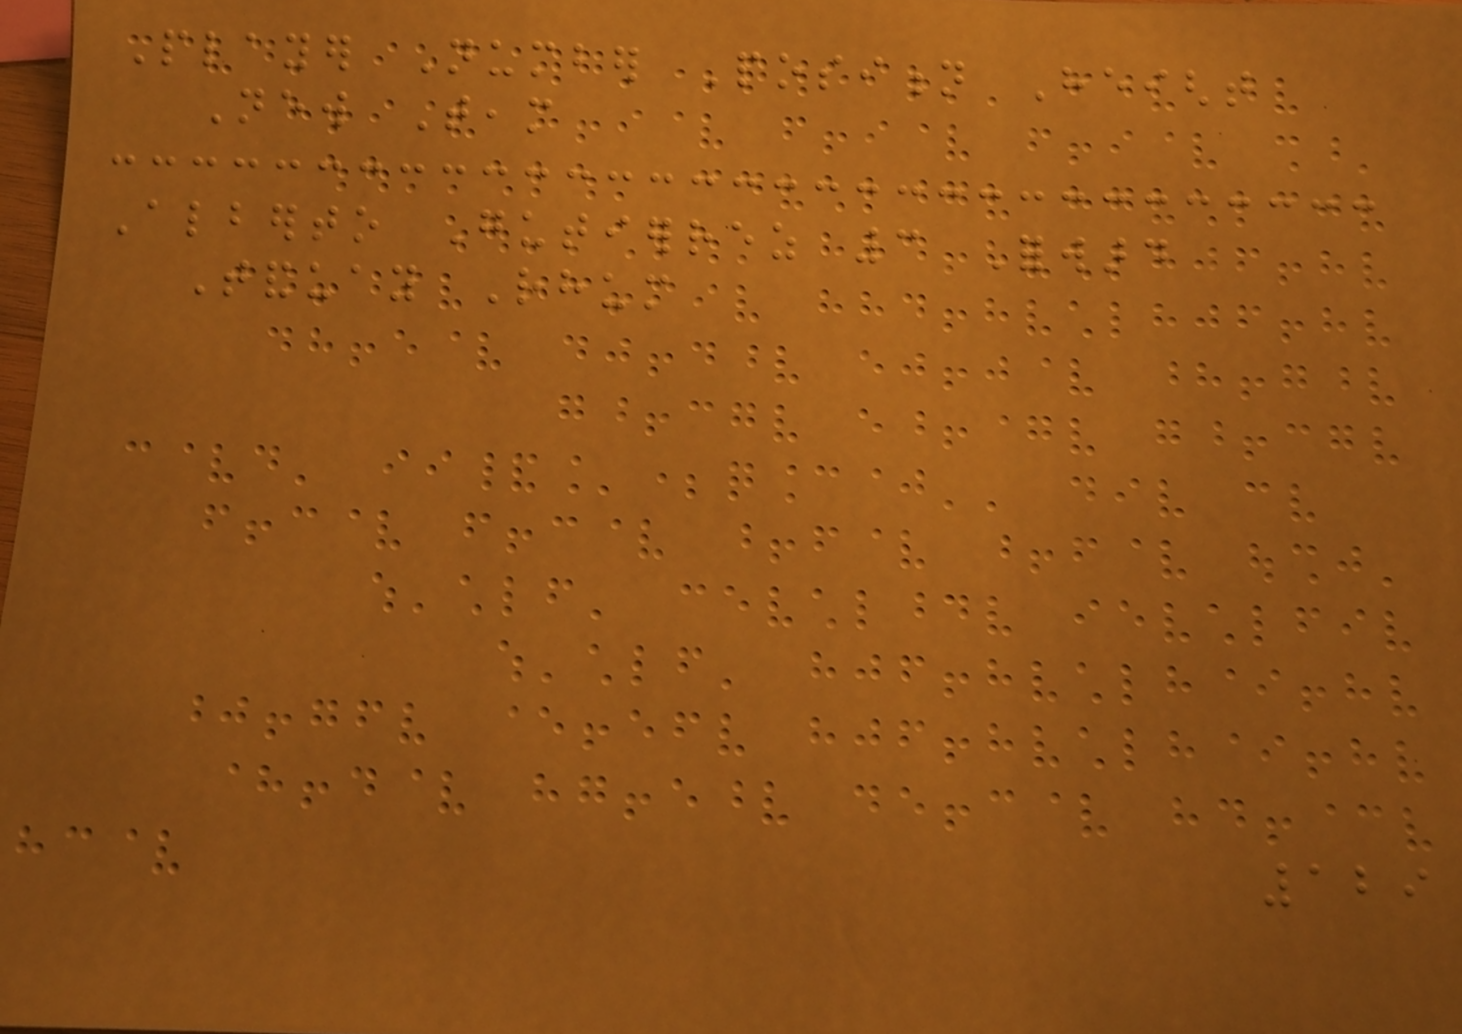Player Number Position Height
New Team
Alberto Gutierrez 3 Forward
Tanduay Rhum
129
